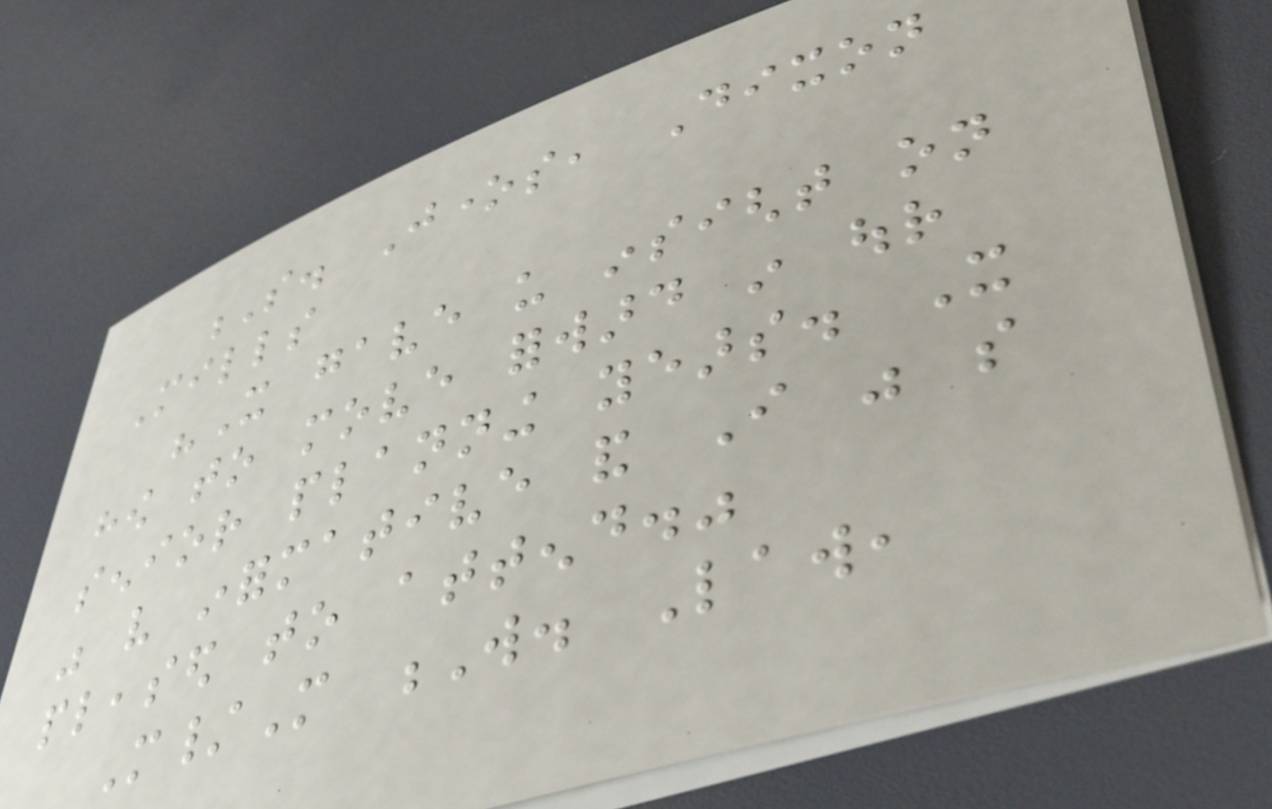S. Jones, Dixon
Mills
"It gave us insight on
how to move forward in our
senior planning years. It
was very informative and I was so
pleased to attend."
M/M W. Law,
